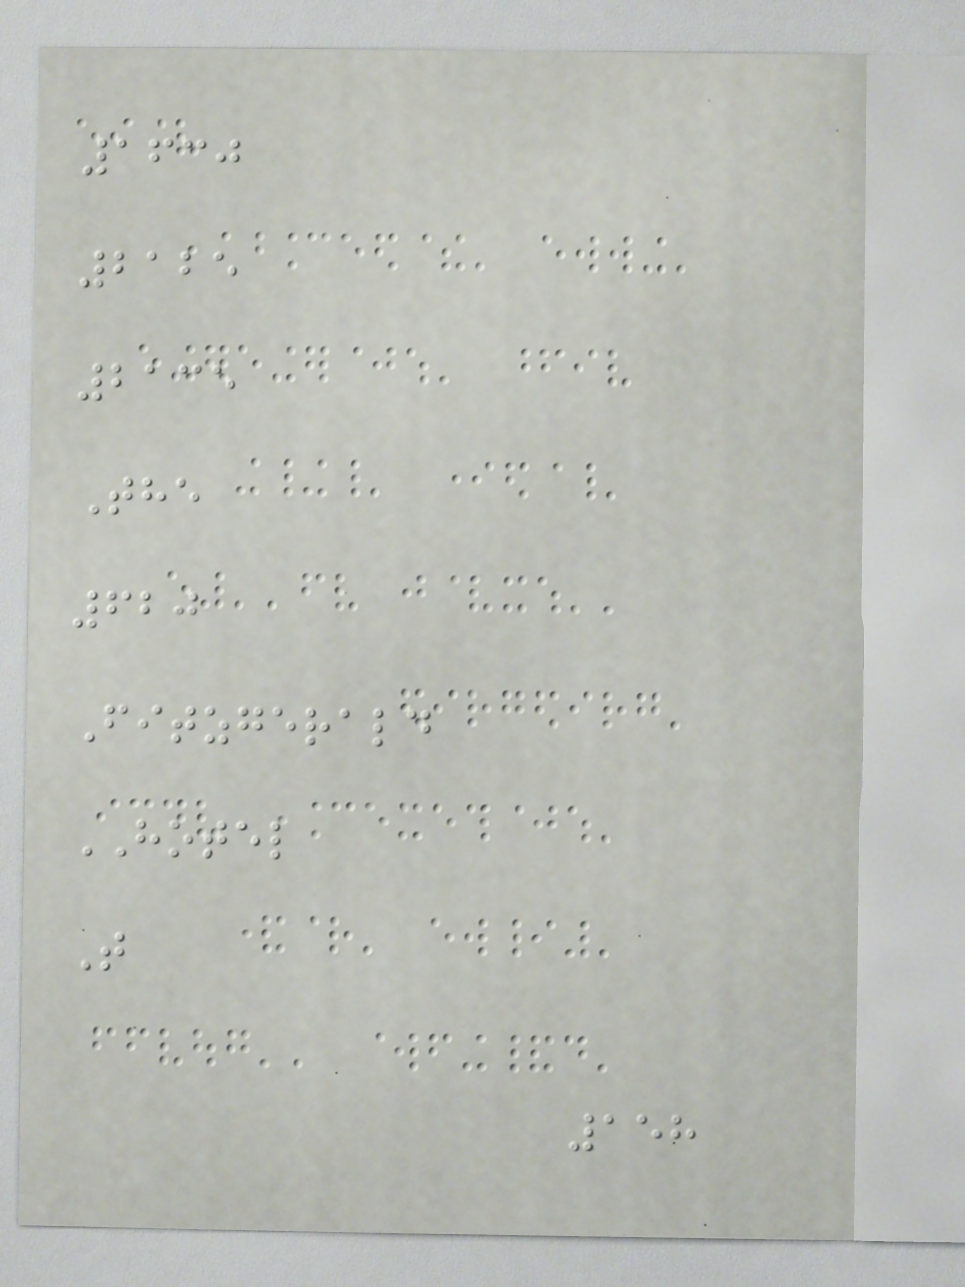1630
2125
2135
The
620
Fitzgerald
HOTEL
T
158
